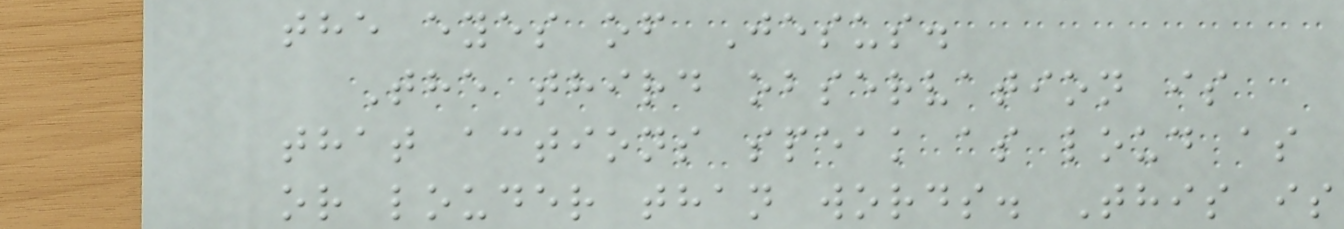the eyes of Jesus.
The third observation is
that actions speak as loud as
or louder than words. This is
